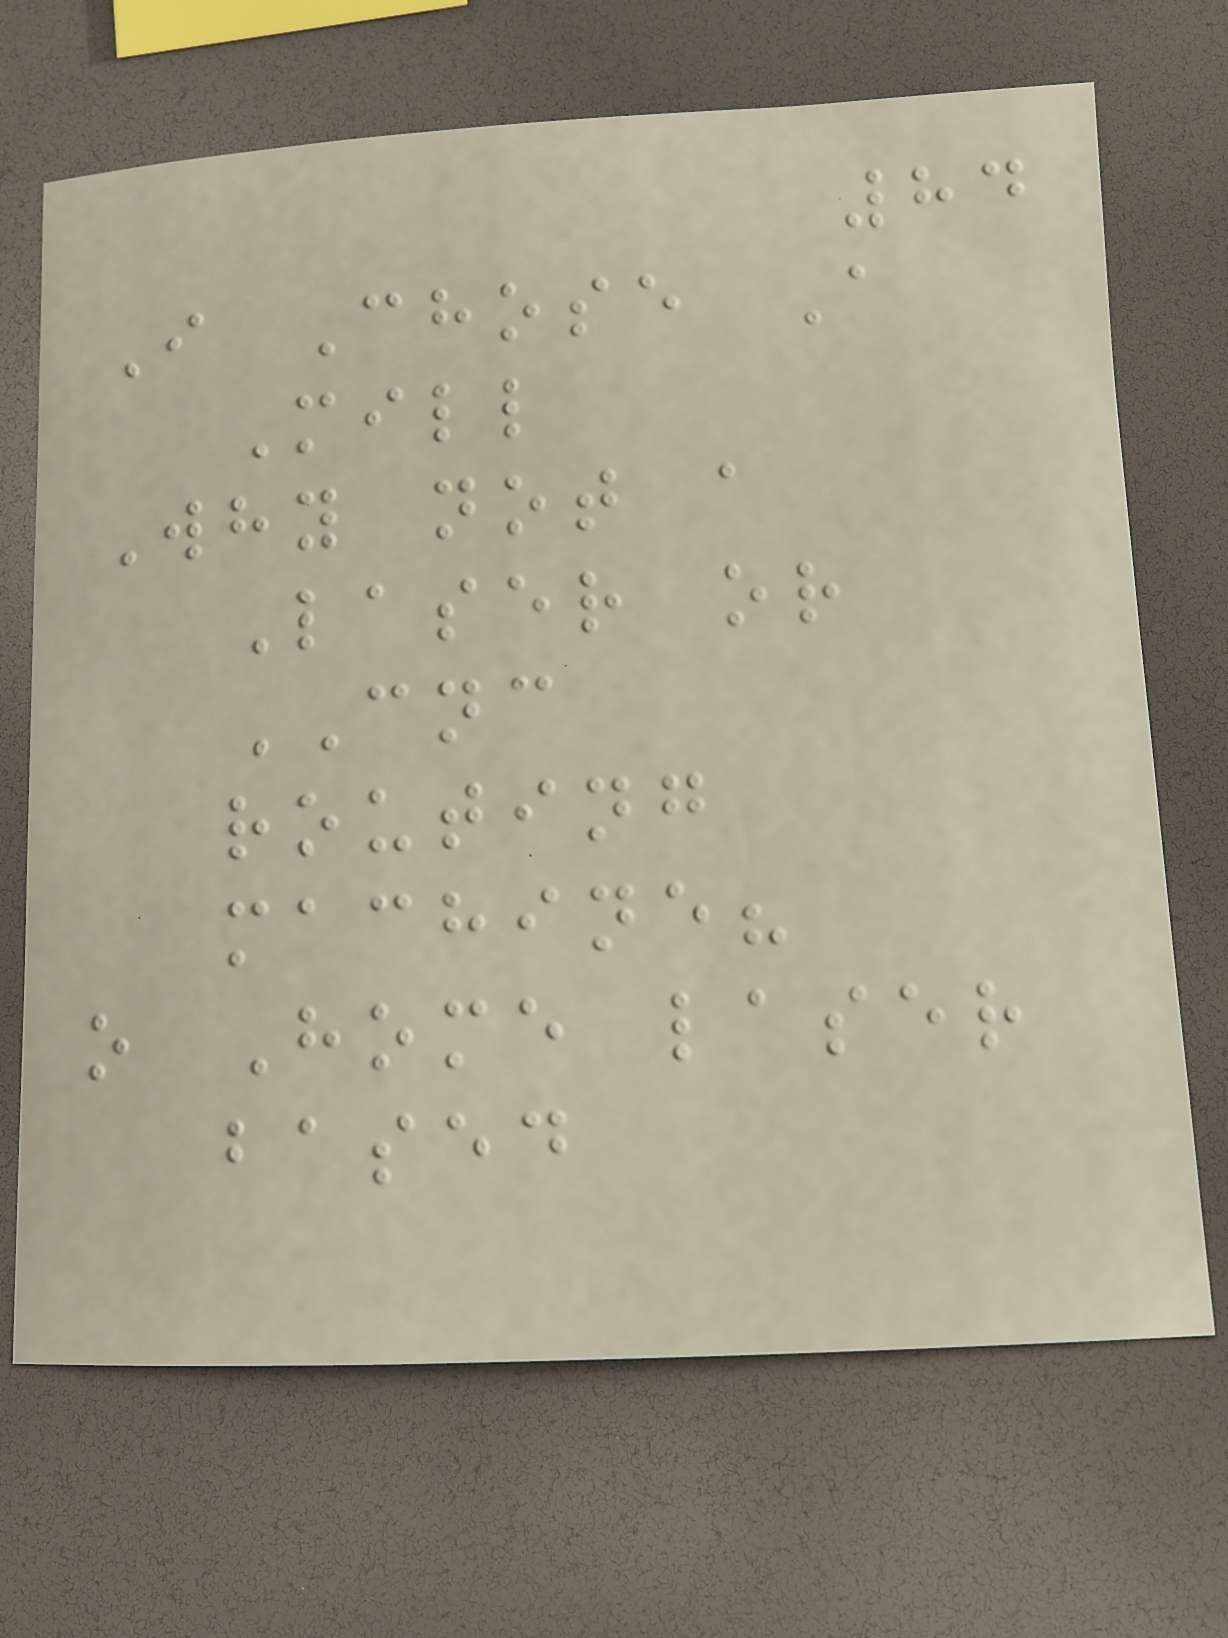84
I Chose A
Mill
Why not a
Laser or
CNC
routing
machine?
o Home laser
based
